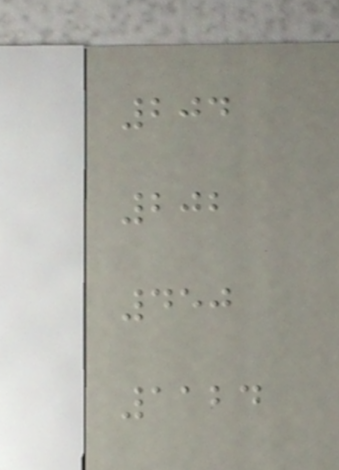204
202
450
1124
